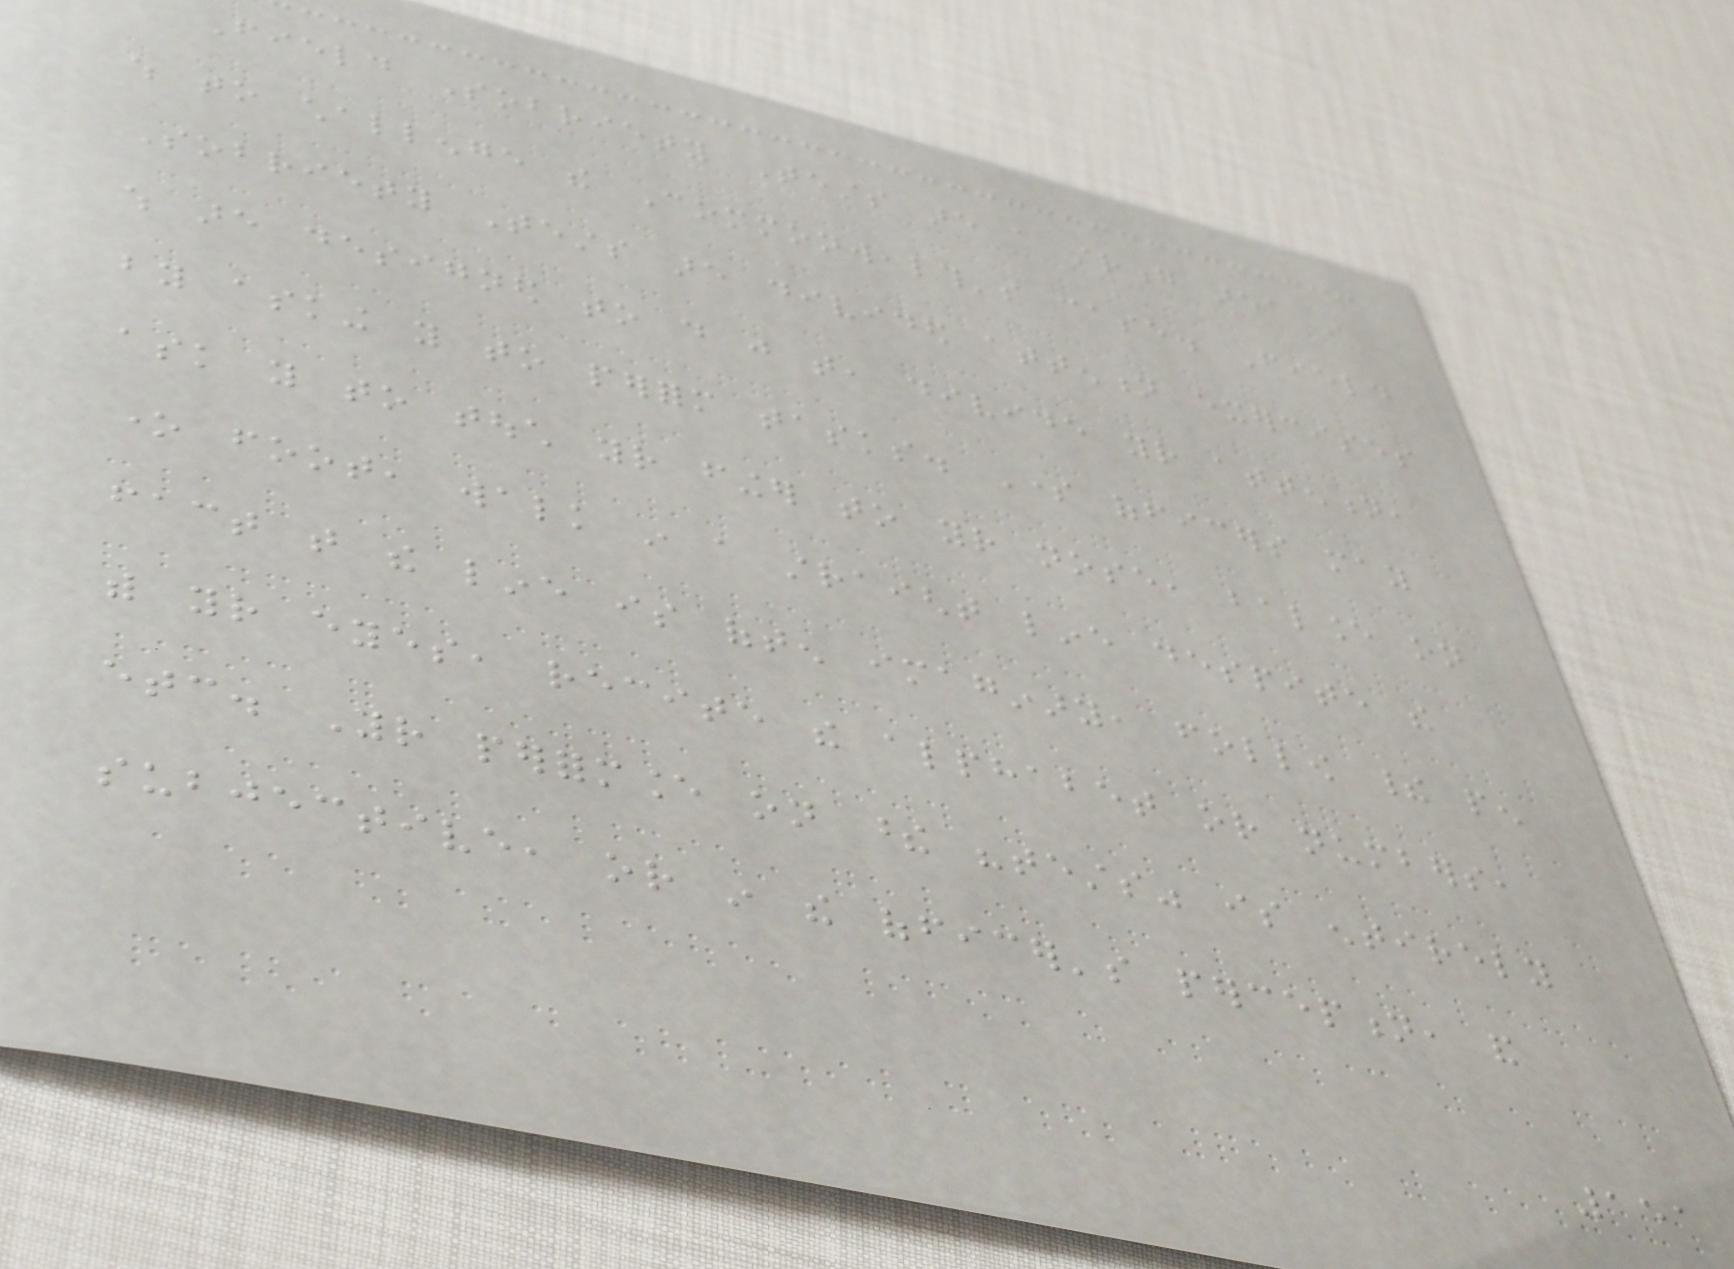Field Sobriety Tests are a strong area in
which to challenge the Commonwealth's case. Field
Sobriety Tests are divided attention exercises
which are designed to do just that, divide your attention,
by asking you to perform tasks. Some officers may
ask you to touch your finger to your nose, balance on
one foot, walk in a straight line despite the
fact that the line is often imaginary, follow their pen
with your eyes, recite the alphabet or numbers,
etc. Your performance on these "tests" is entirely
subjective, or in the officer's perception, and
151
